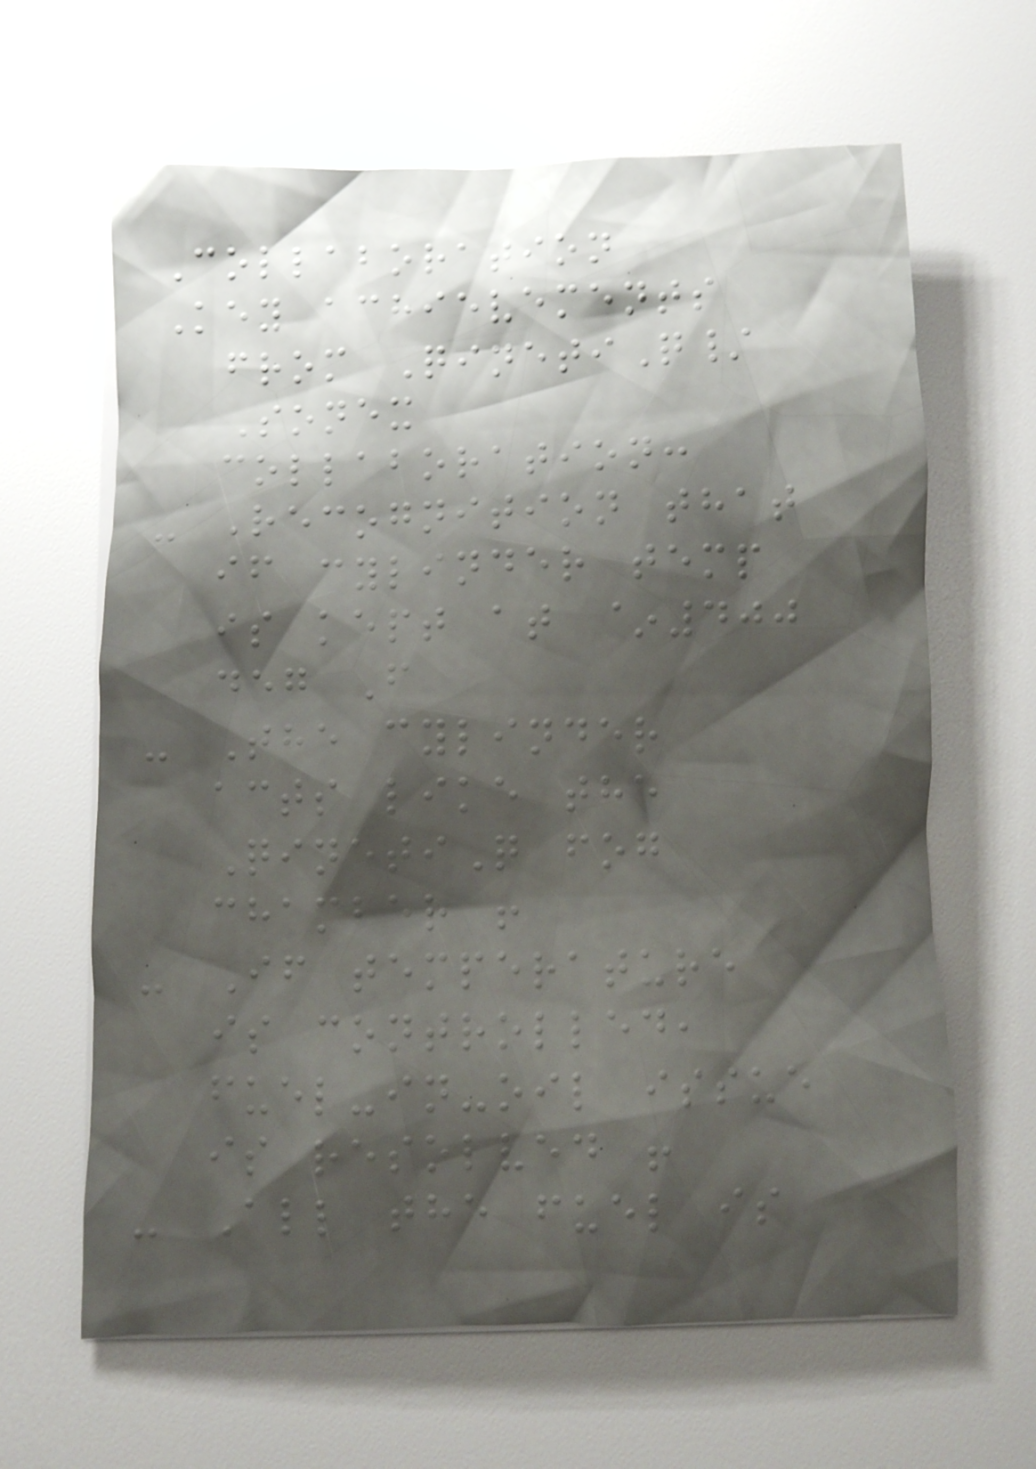Collaboration
Key achievements
from QinetiQ/
Sonex
collaboration:
- Recognition that
if cylinder temp
is kept at ~400
deg F
- The cylinder
acts like the
QinetiQ fog
chamber !
- If temperature
is controlled,
fuel-in-oil issue
is resolved !
- All the fuel is
